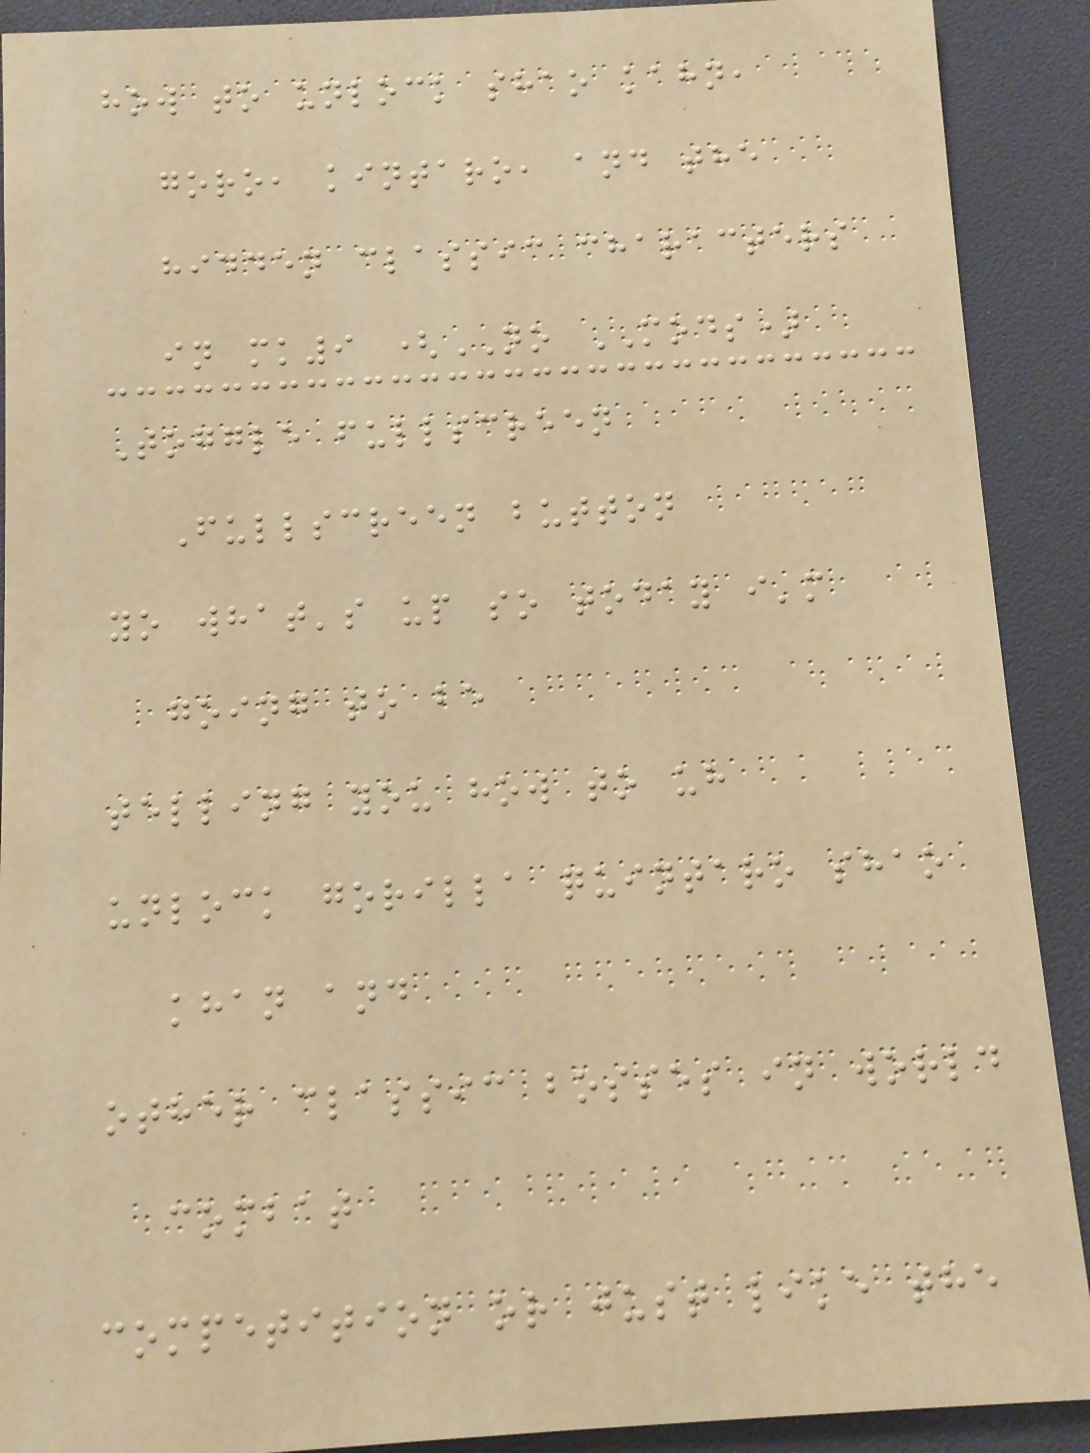how to unlock shao kahn,
goro, kintaro, and the
hidden classic characters
in mk9 (NO MODS)
Toggle fullscreen
Fullscreen button
yo what's up so today i'm
going to be
telling you how to uh
unlock gorilla quintaro shao
khan and
other classic bosses in world
combat
competition or just like the
